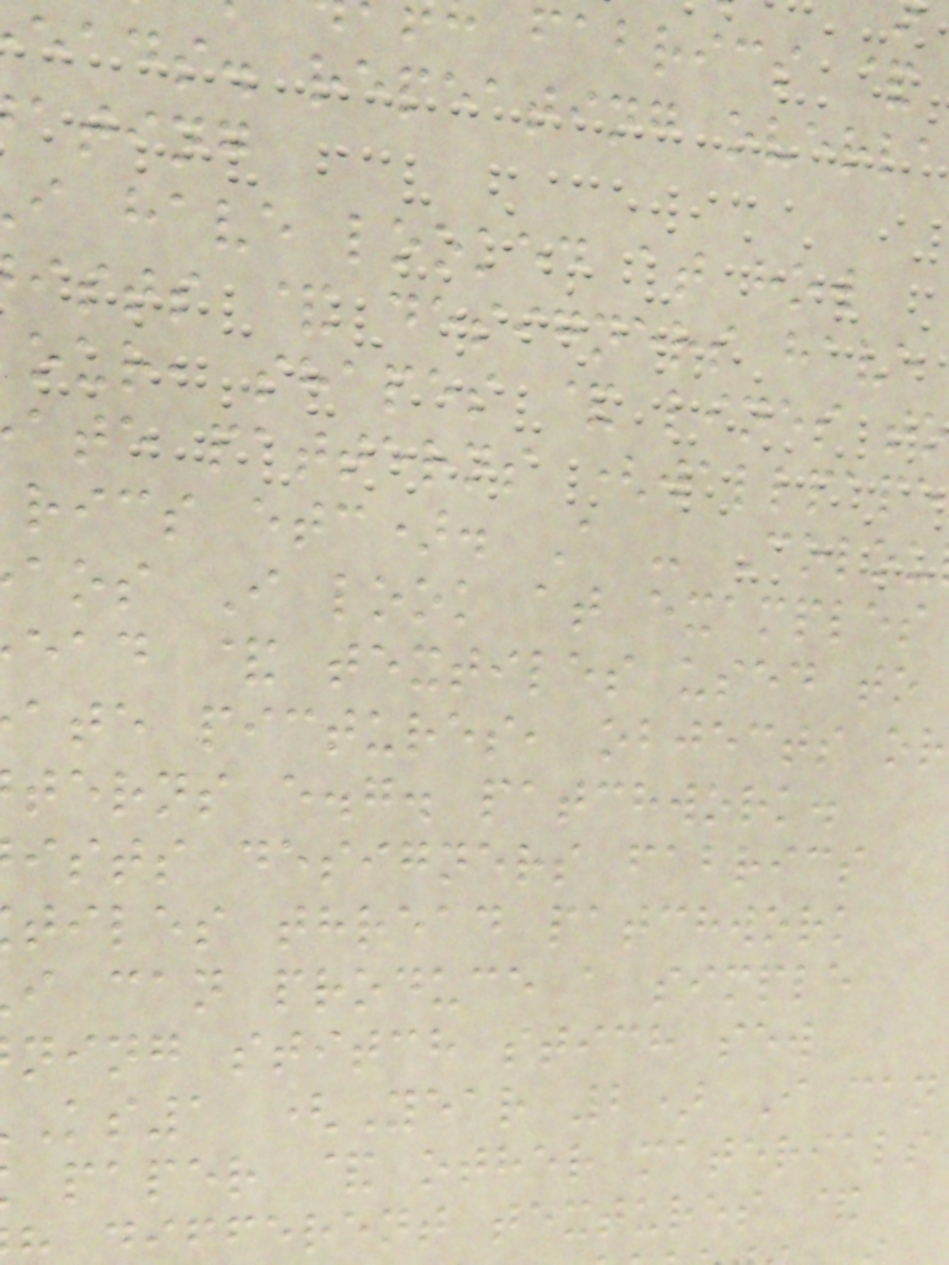fabrics &
eads. repeating overla
ating
i have looked at how
ists & designers have
our, shapes & lines t
ate patterns (wallpape
rics etc). A - Colou
aos I look at examples
ead & textiles used to
ate pictures, objects or
terns e.g. patchwork.
ists designers fabrics
tiles thread patchwork
i can produce a simple
ning stitch stich sew
ks1 (Year 2) I can
paper & other materials
ifferent textures &
